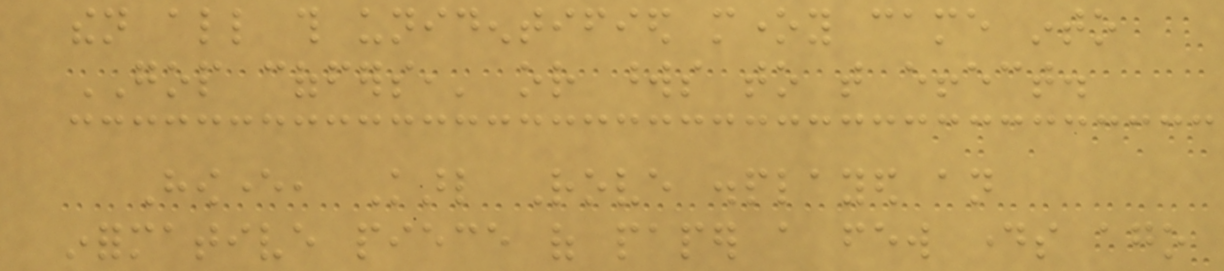then all this unidentified money came into
GOP coffers,' or words to that effect.
However, Karl Rove displayed an
informative piece of paper a few days ago
